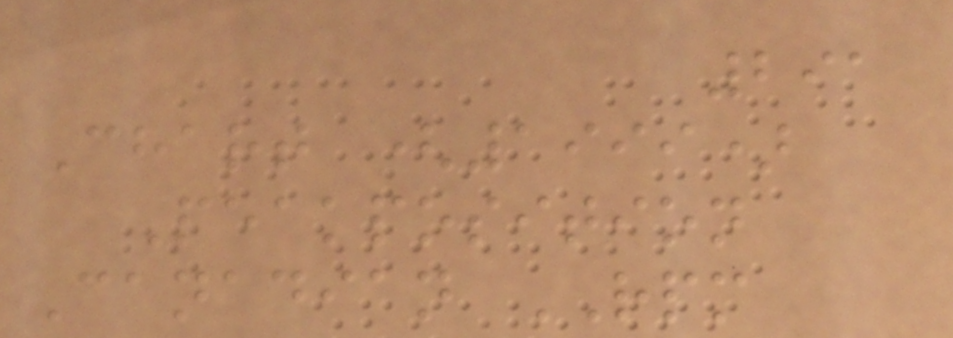291
Chart (1999)
Peakposition
Canadian RPM
